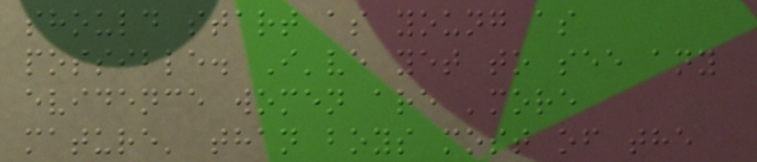should start as young as
possible. I've yet to see any
evidence women are 'more
mature' than boys most of the
